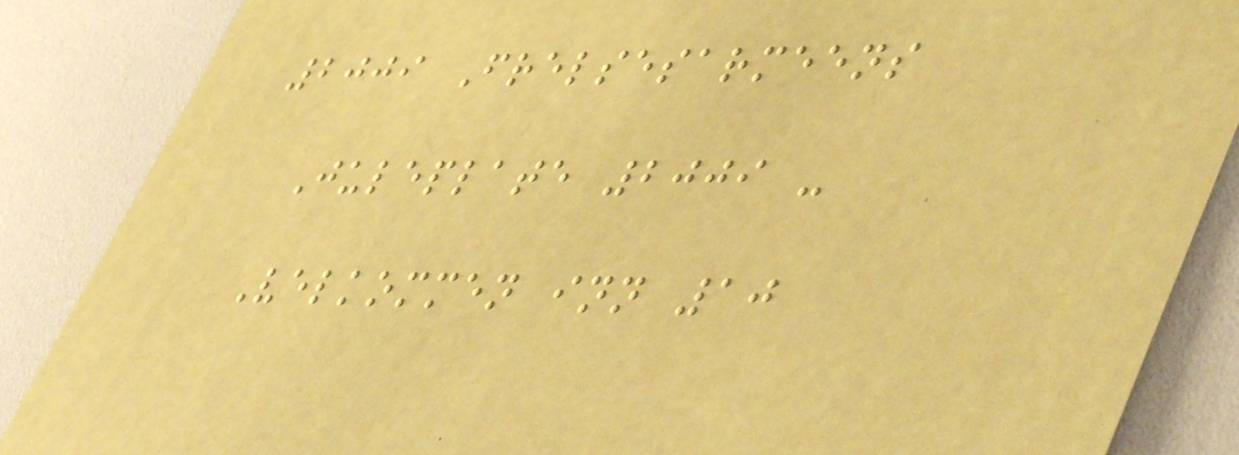2009 Frelsesarmeens
Juleplate 2009 -
Velkommen inn 10
